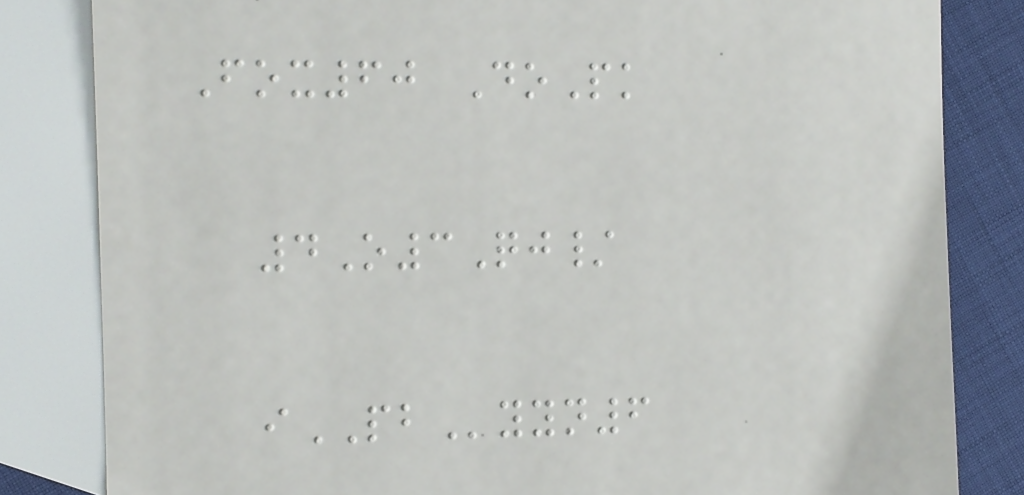Fox60 DoPk
4O3Qj/
iPByyn6
